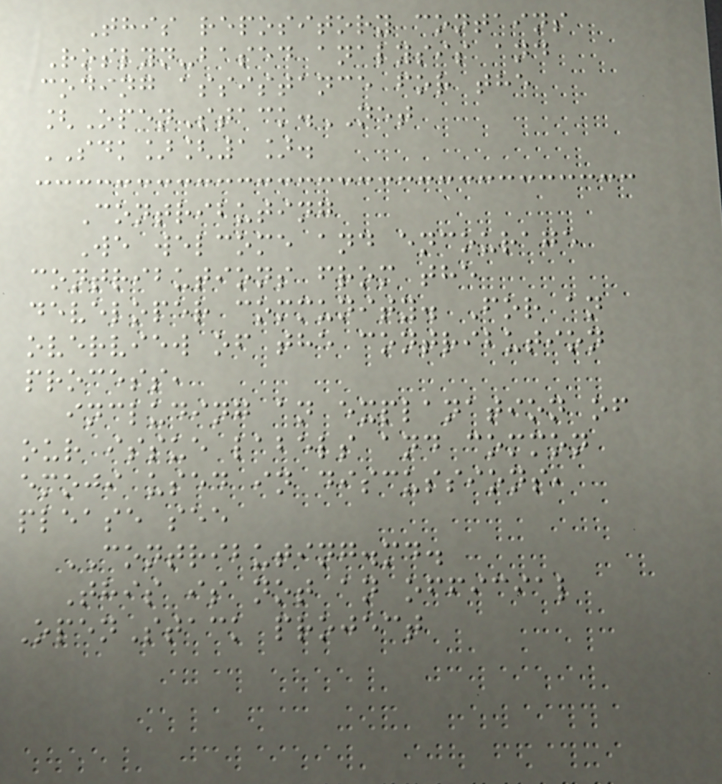This repository contains
Roslyn-based analysis and
coding assistance for the
[OpenStack.NET
SDK][1].
Contributing
We welcome and encourage
contributions from the
developer community. For an
overview of the contribution
process,
including an explanation of
our issue labels and common
emoji used in discussions,
please see
CONTRIBUTING.md.
This is not an official
OpenStack project
